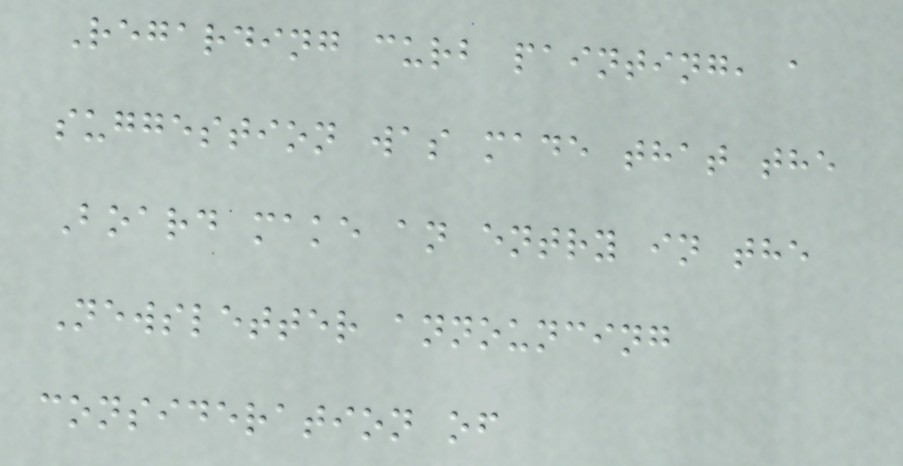Regarding curb painting, a
suggestion was made that the
Board make an entry in the
Newsletter announcing
consideration of
